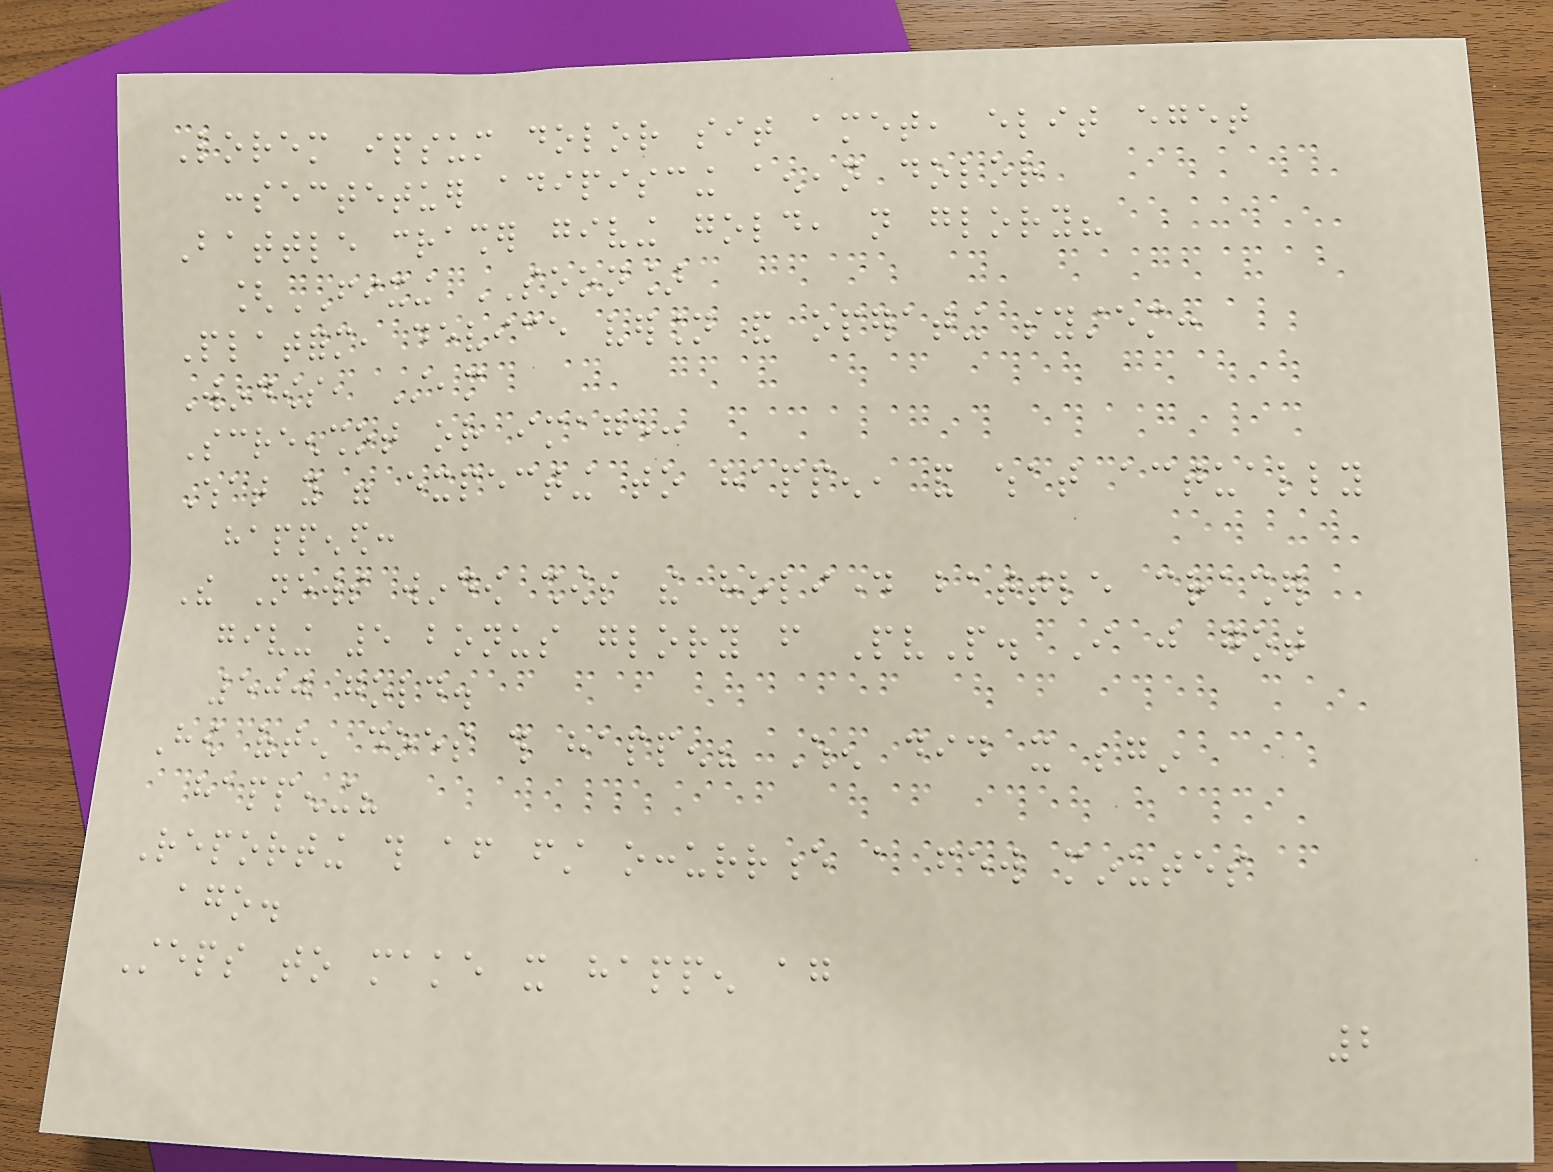Lorem ipsum dolor sit amet, elit eget
consectetuer adipiscing aenean dolor
Battle crasher giving gold, not glory?
[FIXING SOON]
Platform, device version and operating system:
Windows, Steam
Screenshot or image:
What you were expecting to happen, and what actually
happened:
The News window shows the holiday battle crasher
giving 5 bonus glory from PvP. I just got
500 gold.
How often does this happen? When did it begin
happening?
Reporting this after first occurrence a few minutes
ago.
Steps to make it happen again
2
